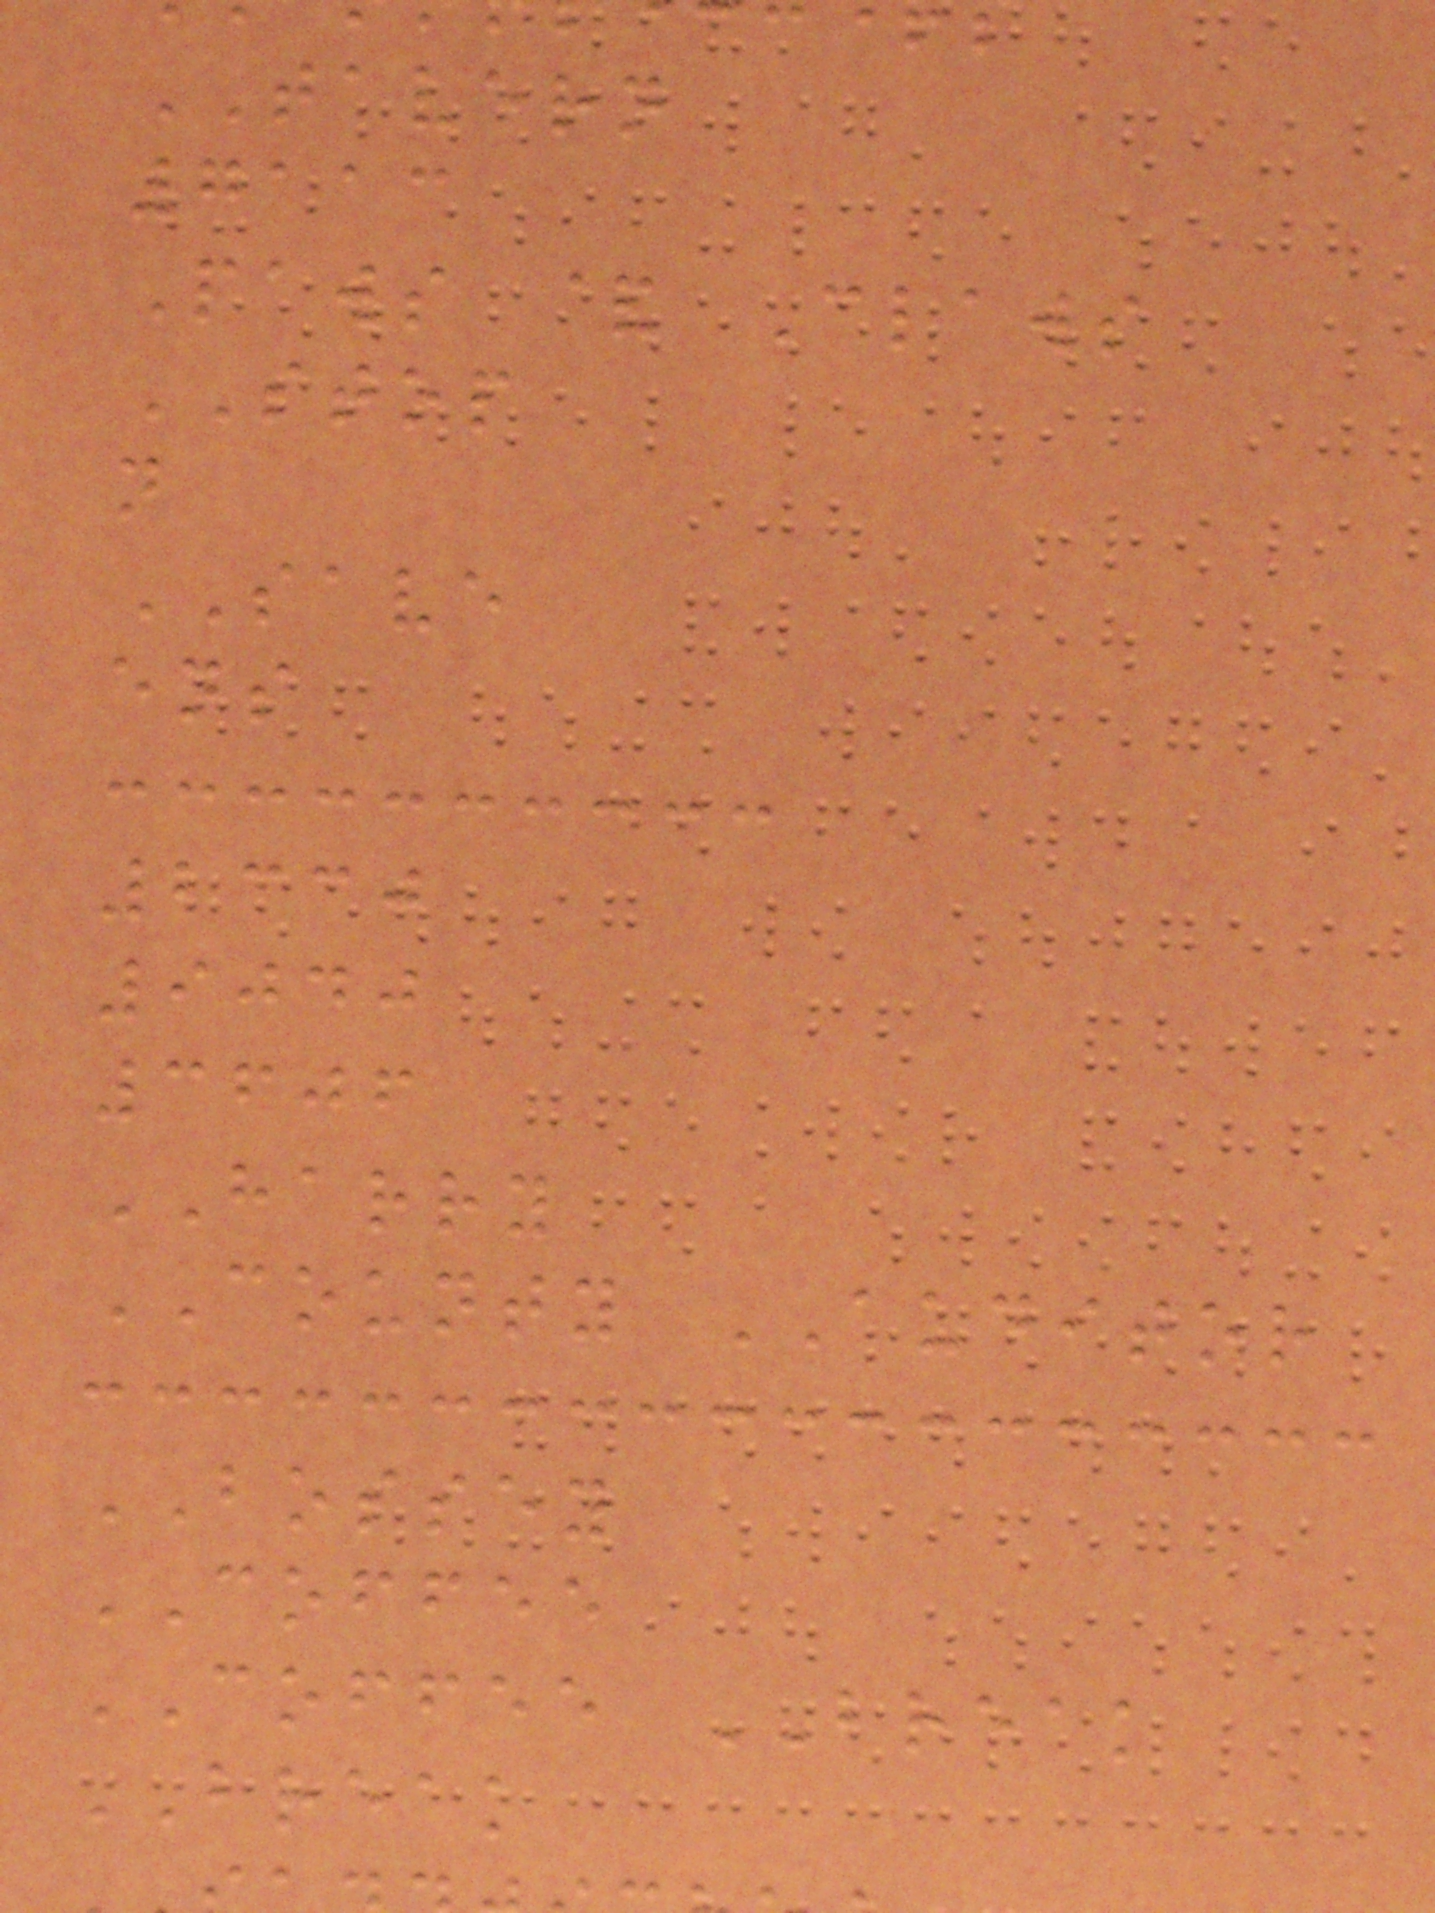TAVERN
7113
Paws & Claws
STOP
n
SAVE
ens
2330
9040
3606
HARRY
COUNTY AUDITOR
BOSSEY
COFFEE
COFFEE BREAK
BREAK
